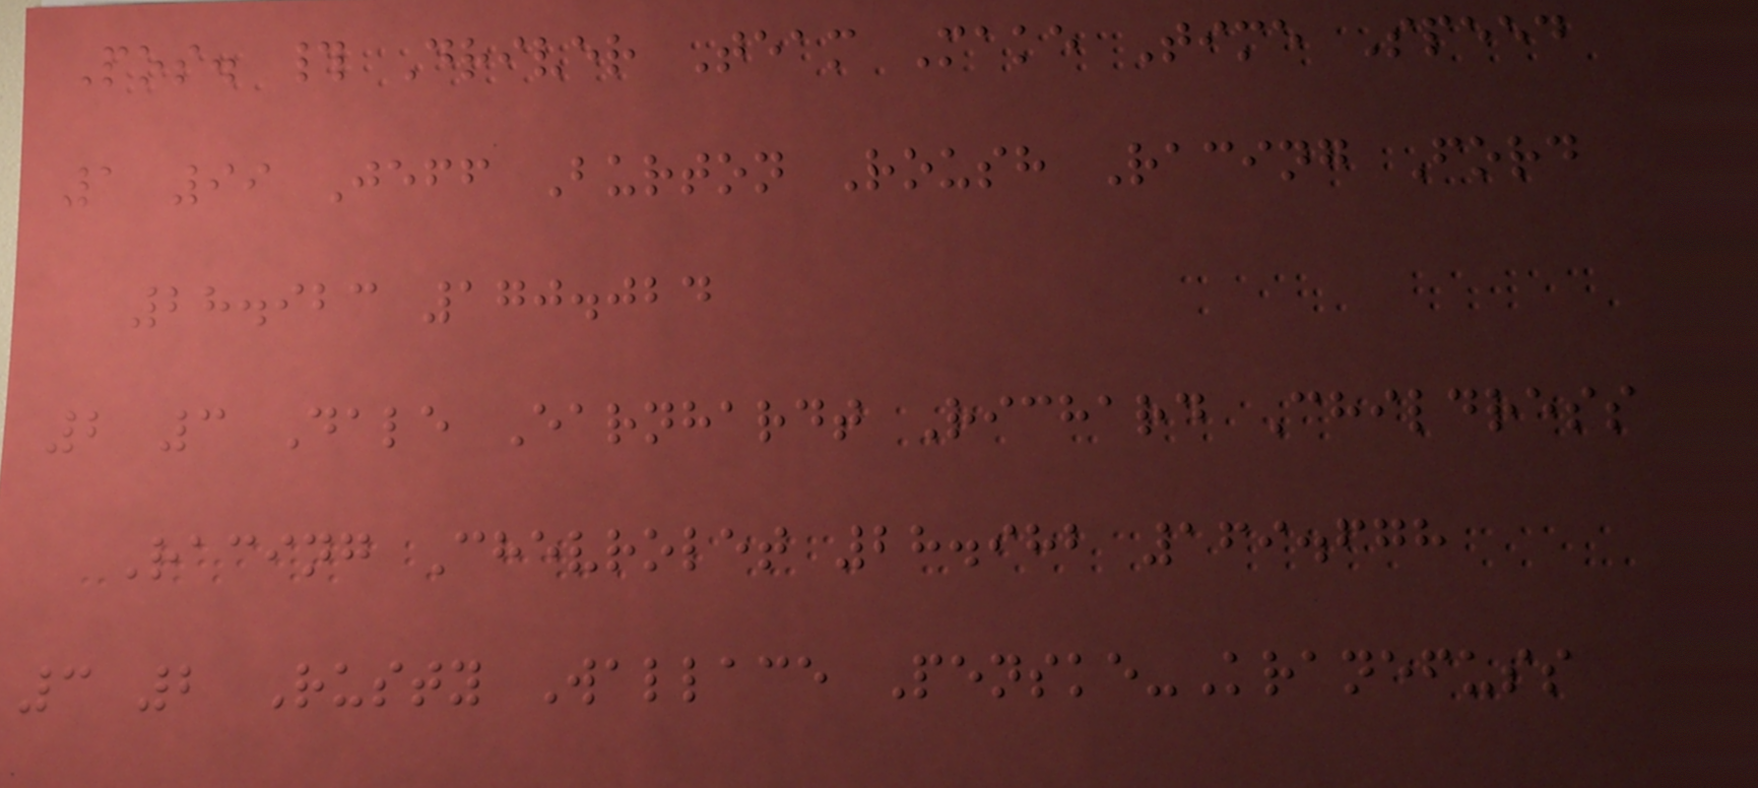Pos. # Driver Team Make Time Speed
1 99 Jeff Burton Roush Racing Ford
28.923 170.024
2 3 Dale Earnhardt Richard Childress
Racing Chevrolet 28.982 169.678
3 2 Rusty Wallace Penske-Kranefuss
